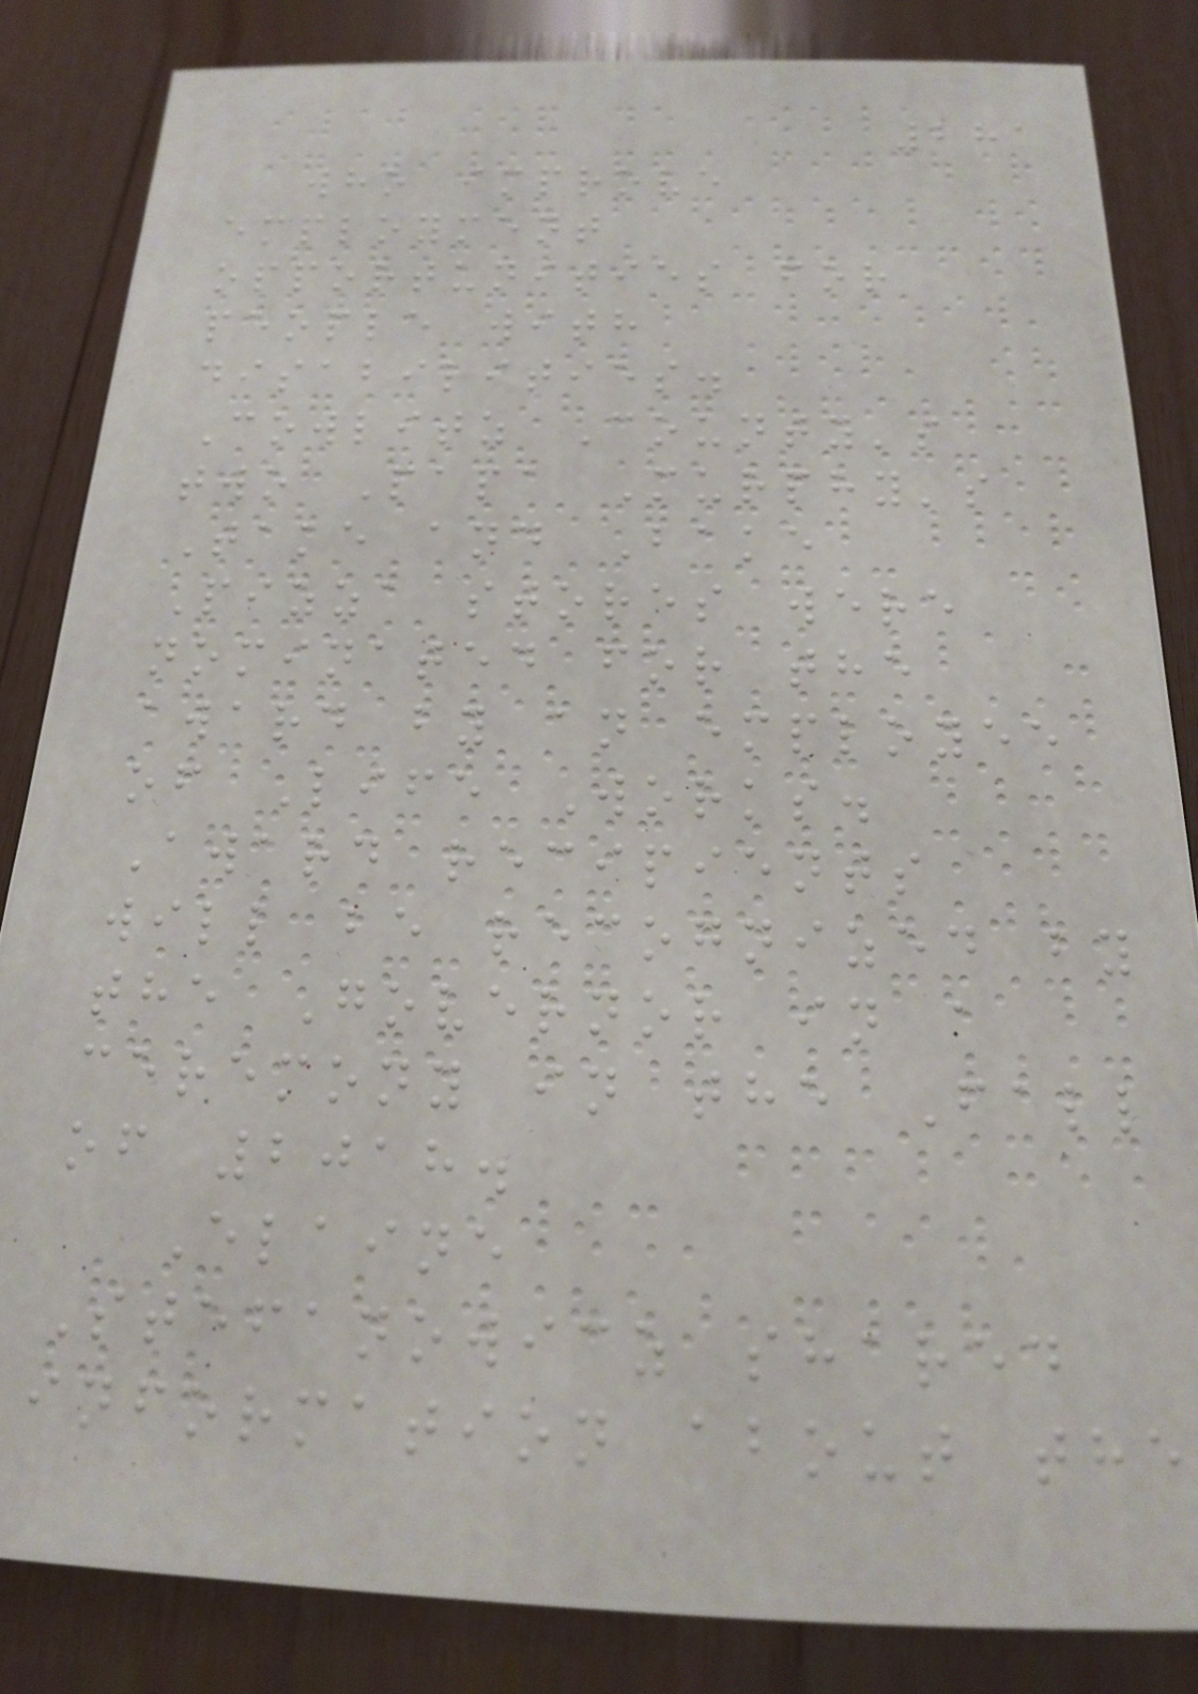281
who improve
employment
opportunities for
people with
disabilities.
Cowlitz County's
two Papa Murphy's
Take and Bake
Pizza stores were
nominated for the
award by an employee
of Life Works.
Award recipients
will be recognized by
the Governor in a
ceremony in the Fall
of 2018.
Elaine
Stefanowicz shared
information about the
